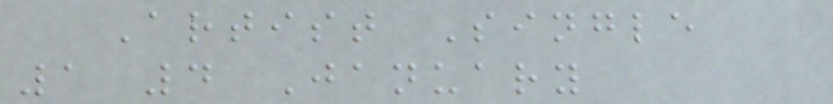Artist Single
1 4 January
